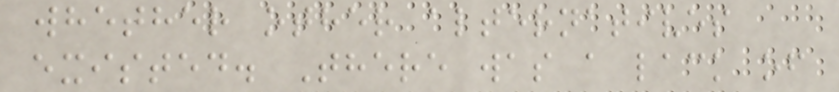whether other alternatives
existed. There was a lack of
